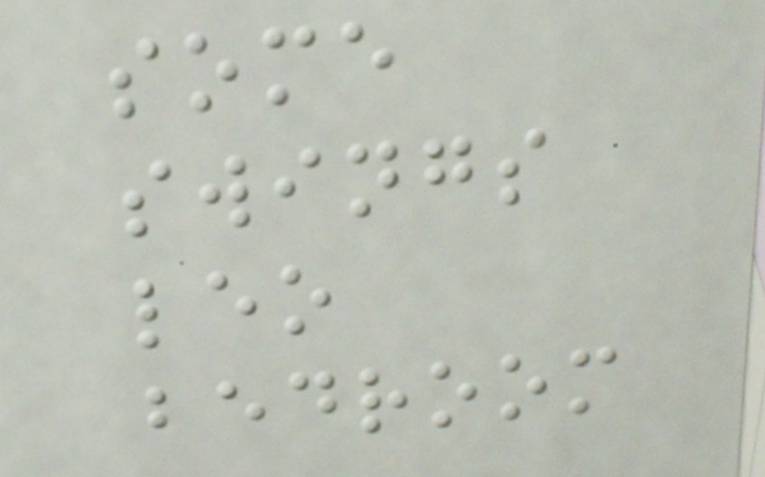some
swings
leo
bedroom
